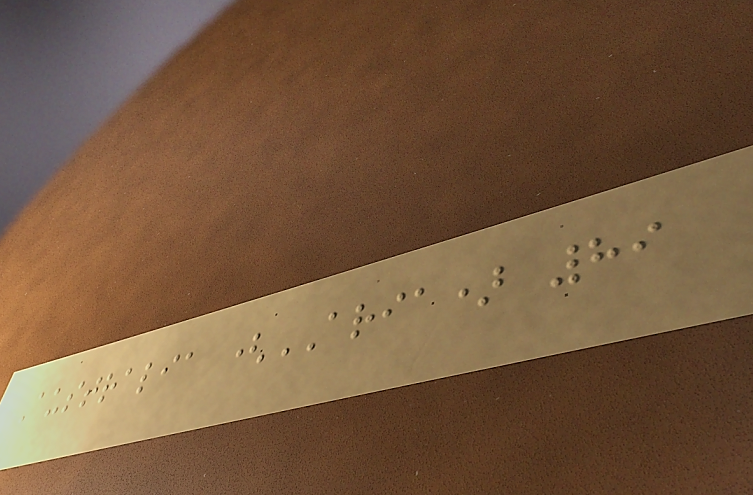Australia (ARIA) 89
